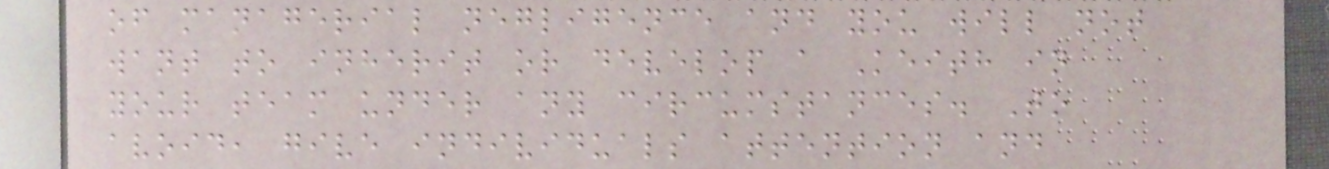of managerial negligence and you will not
want to inherit or develop a Keith in
your team under any circumstances. To
avoid, give individuals attention and
